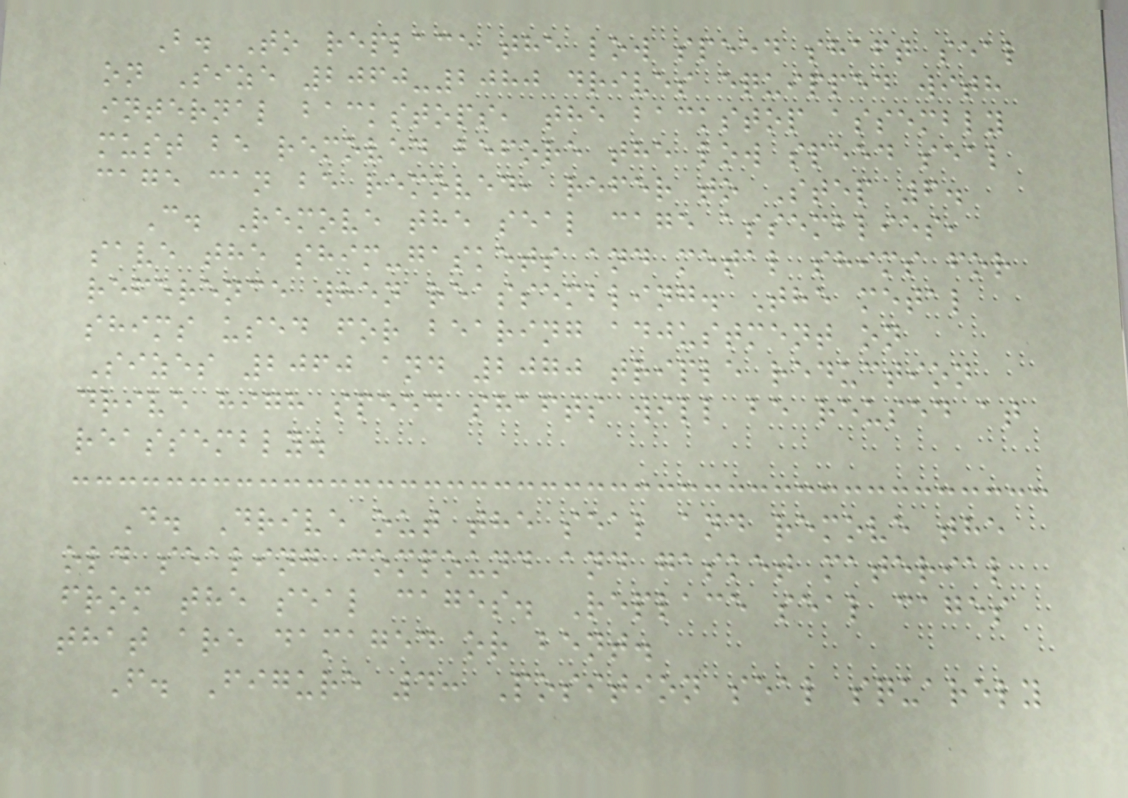B. To replace the low speed shaft seal
on Size 2060-2080 drives equipped with
internal backstops, the backstop assembly
must be removed before the low speed seal
cage can be removed, refer to Step 6.
C. Remove the seal cage assemblies,
save the shim-gaskets and metal shims for
reference when reassembling. The metal
shims used for bearing adjustment on
Sizes 2060 and 2070 triple reduction
drive high speed shafts will be reused at
reassembly.
D. Drive out the seal and remove the
old sealing compound and gasket material
from the seal cages. Replace seal cages
that are damaged or bent.
F. Figure 4: Position seal squarely
